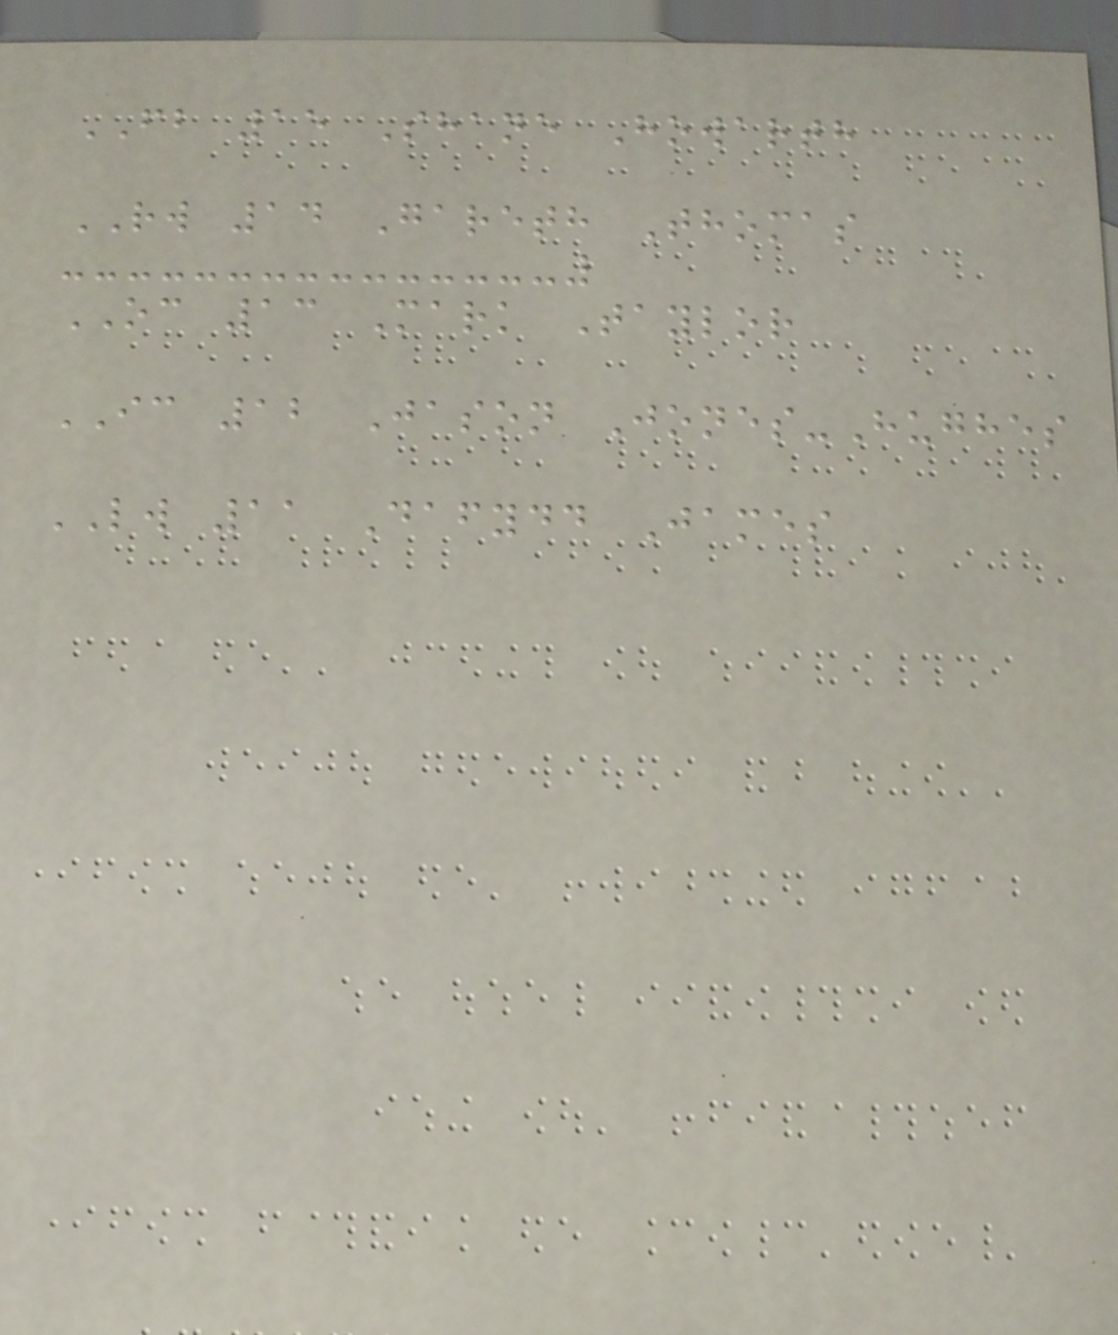FB 15 Shane Howarth
RW 14 Gareth Thomas
OC 13 Mark Taylor
IC 12 Jason Jones-Hughes
LW 11 Dafydd James
